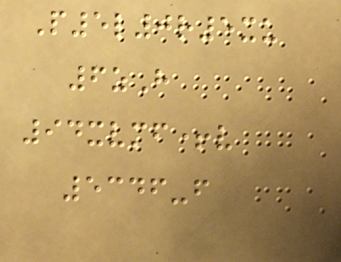P5l0r5xu
6zH
94xvmf+v
5346-f
